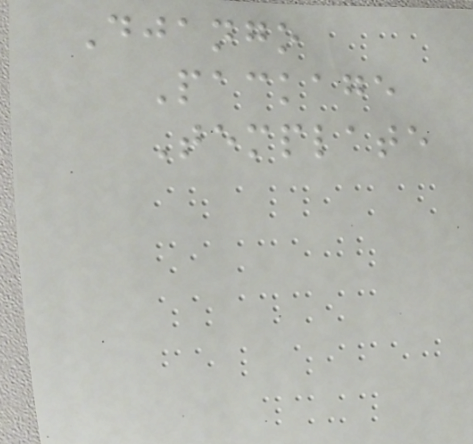Django
Package
Template
